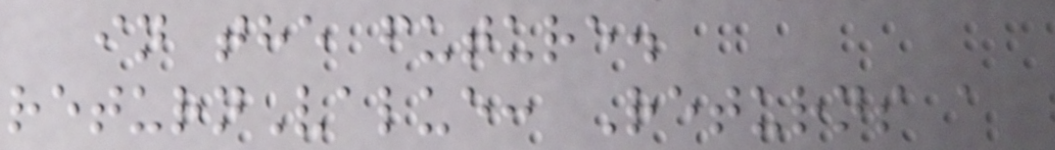in the future.
returnValue: Returns a
